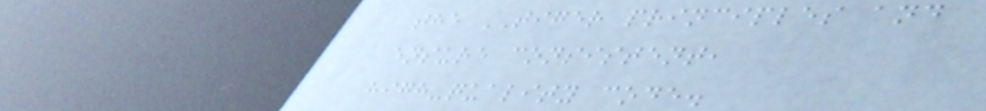the TIGER principles and
ensure consistent,
high-quality code.
